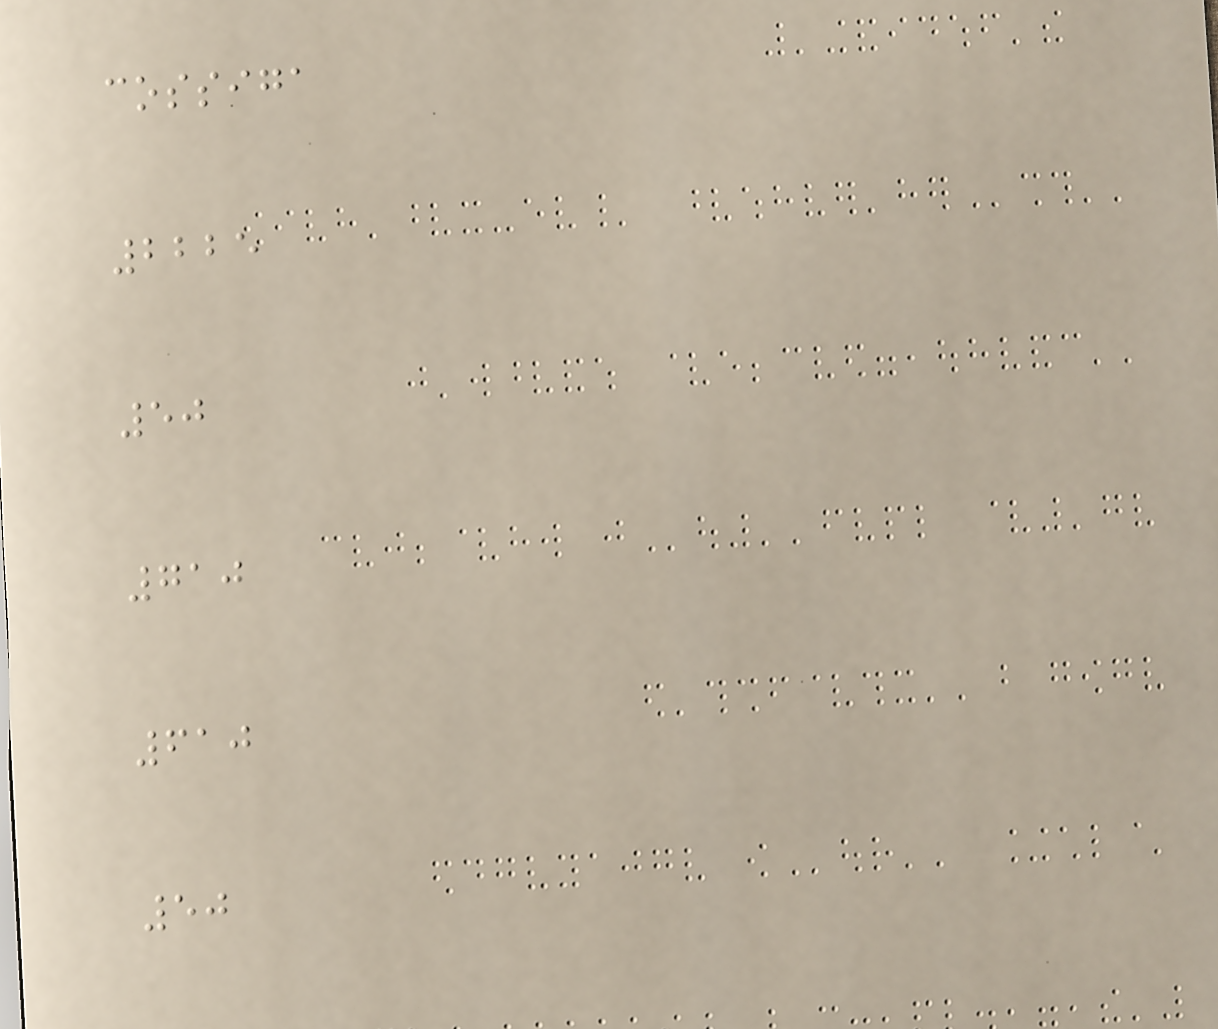cossiga
2225
50
710
610
50
